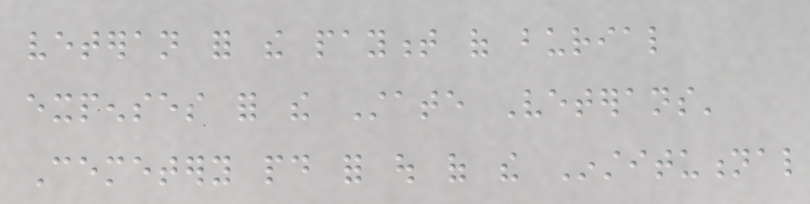veteran for the payment of burial
expenses for the State Veterans'
Cemetery paid for out of the Institutional
